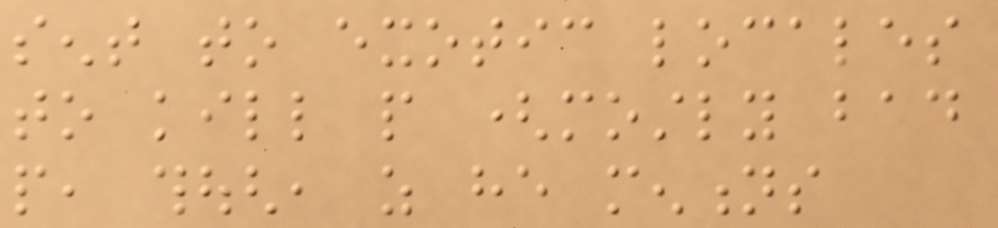sent to exotic locales
to kill people (mostly bad
people, though, as he mentions
